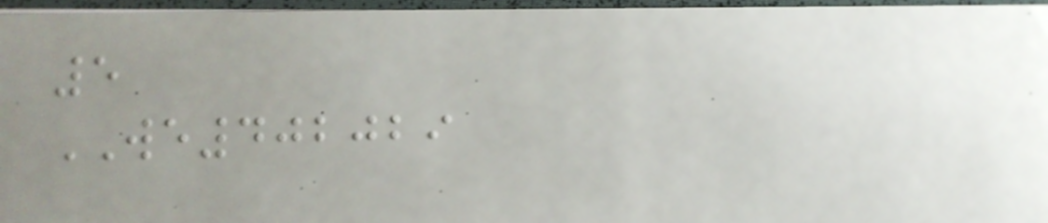5
WE402029
